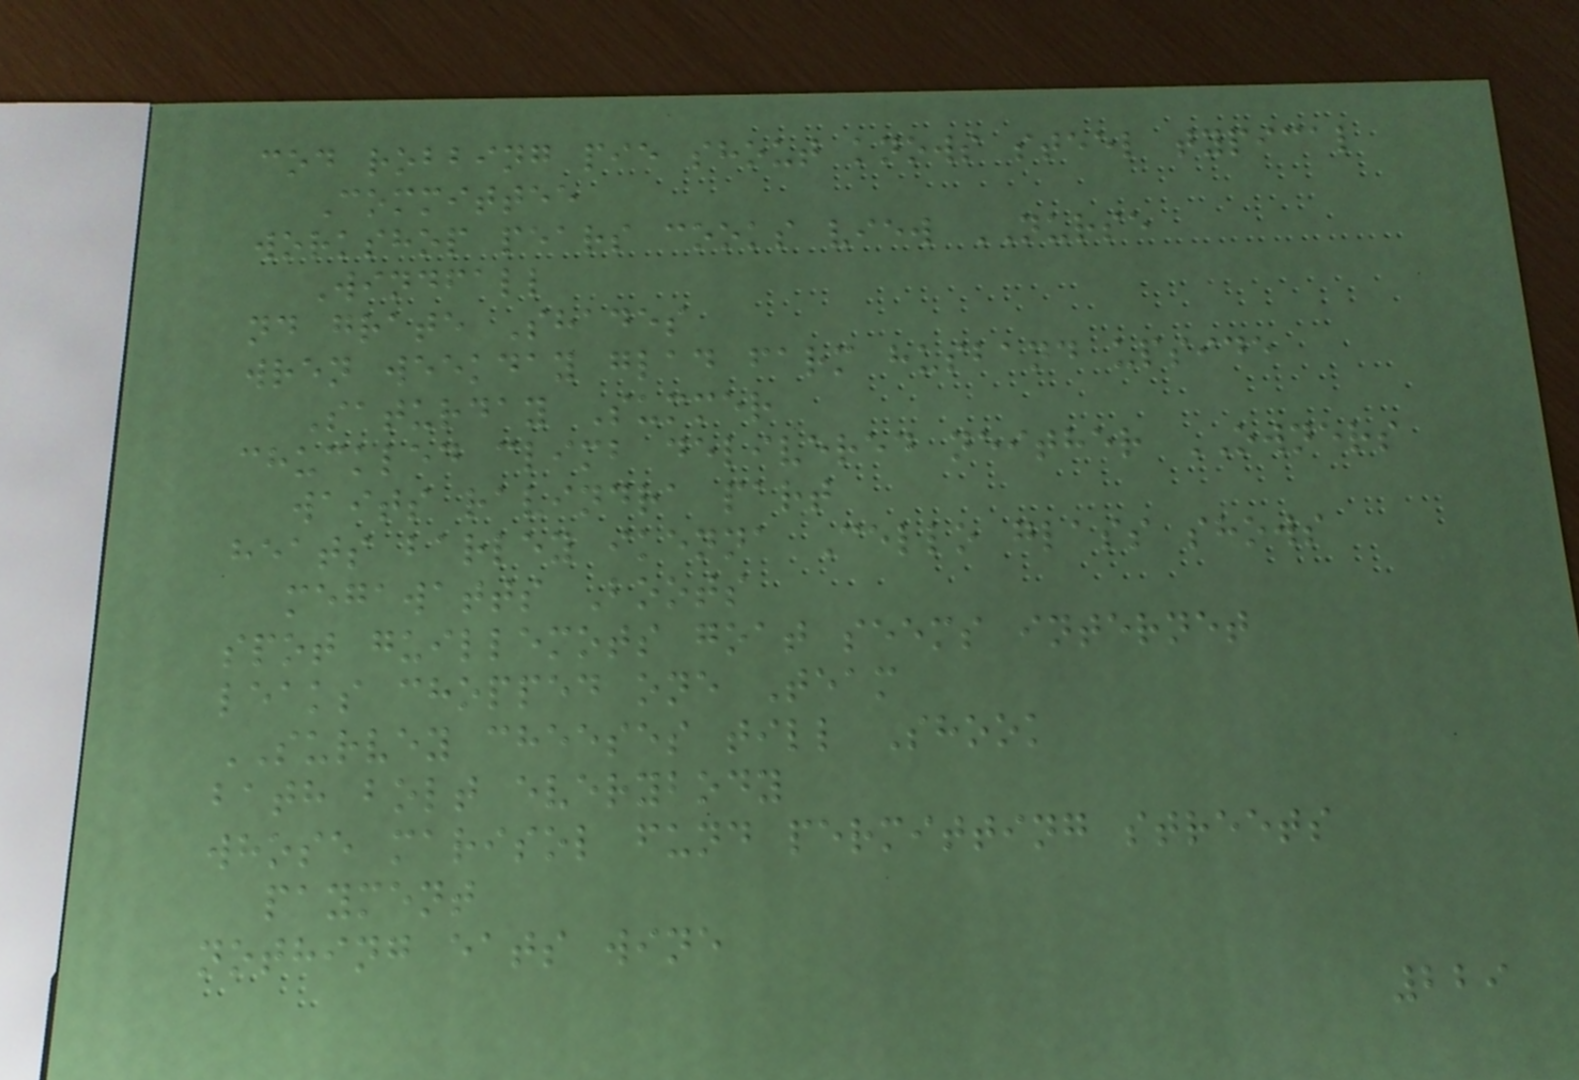cod robbing pie shout knows steel typical
Committee
workshop pears cooks view NURSE
Windfall
nd grate Shades
wren weekday glad farm husband upside
Saturday Summer
chuckled climb delivered neither OWNERS
waits ravindra part
heats barley ikenna Cello glass shows
megawatts Boots
spot guillemots goat seems internet
leaks chopped one Team
SURVEY cheeses till Shook
bath bolt everybody
whose marisol fund permitting streets
payment
nothing eats wine
229
